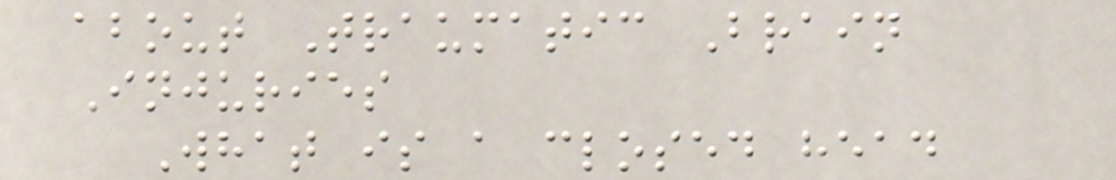about Traumatic Brain
Injuries
What is a closed head
